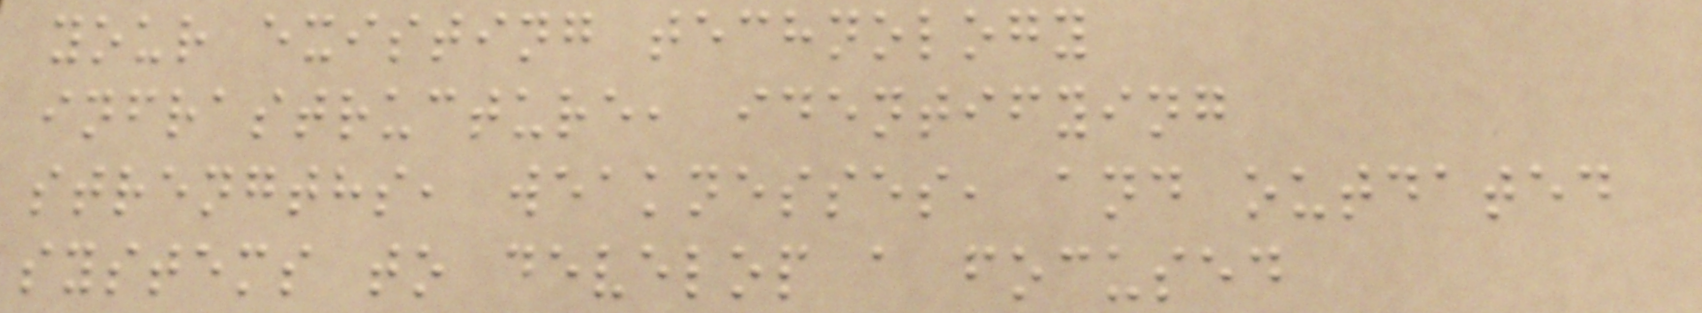your existing technology
infrastructure, identifying
strengths, weaknesses, and outdated
systems to develop a focused
